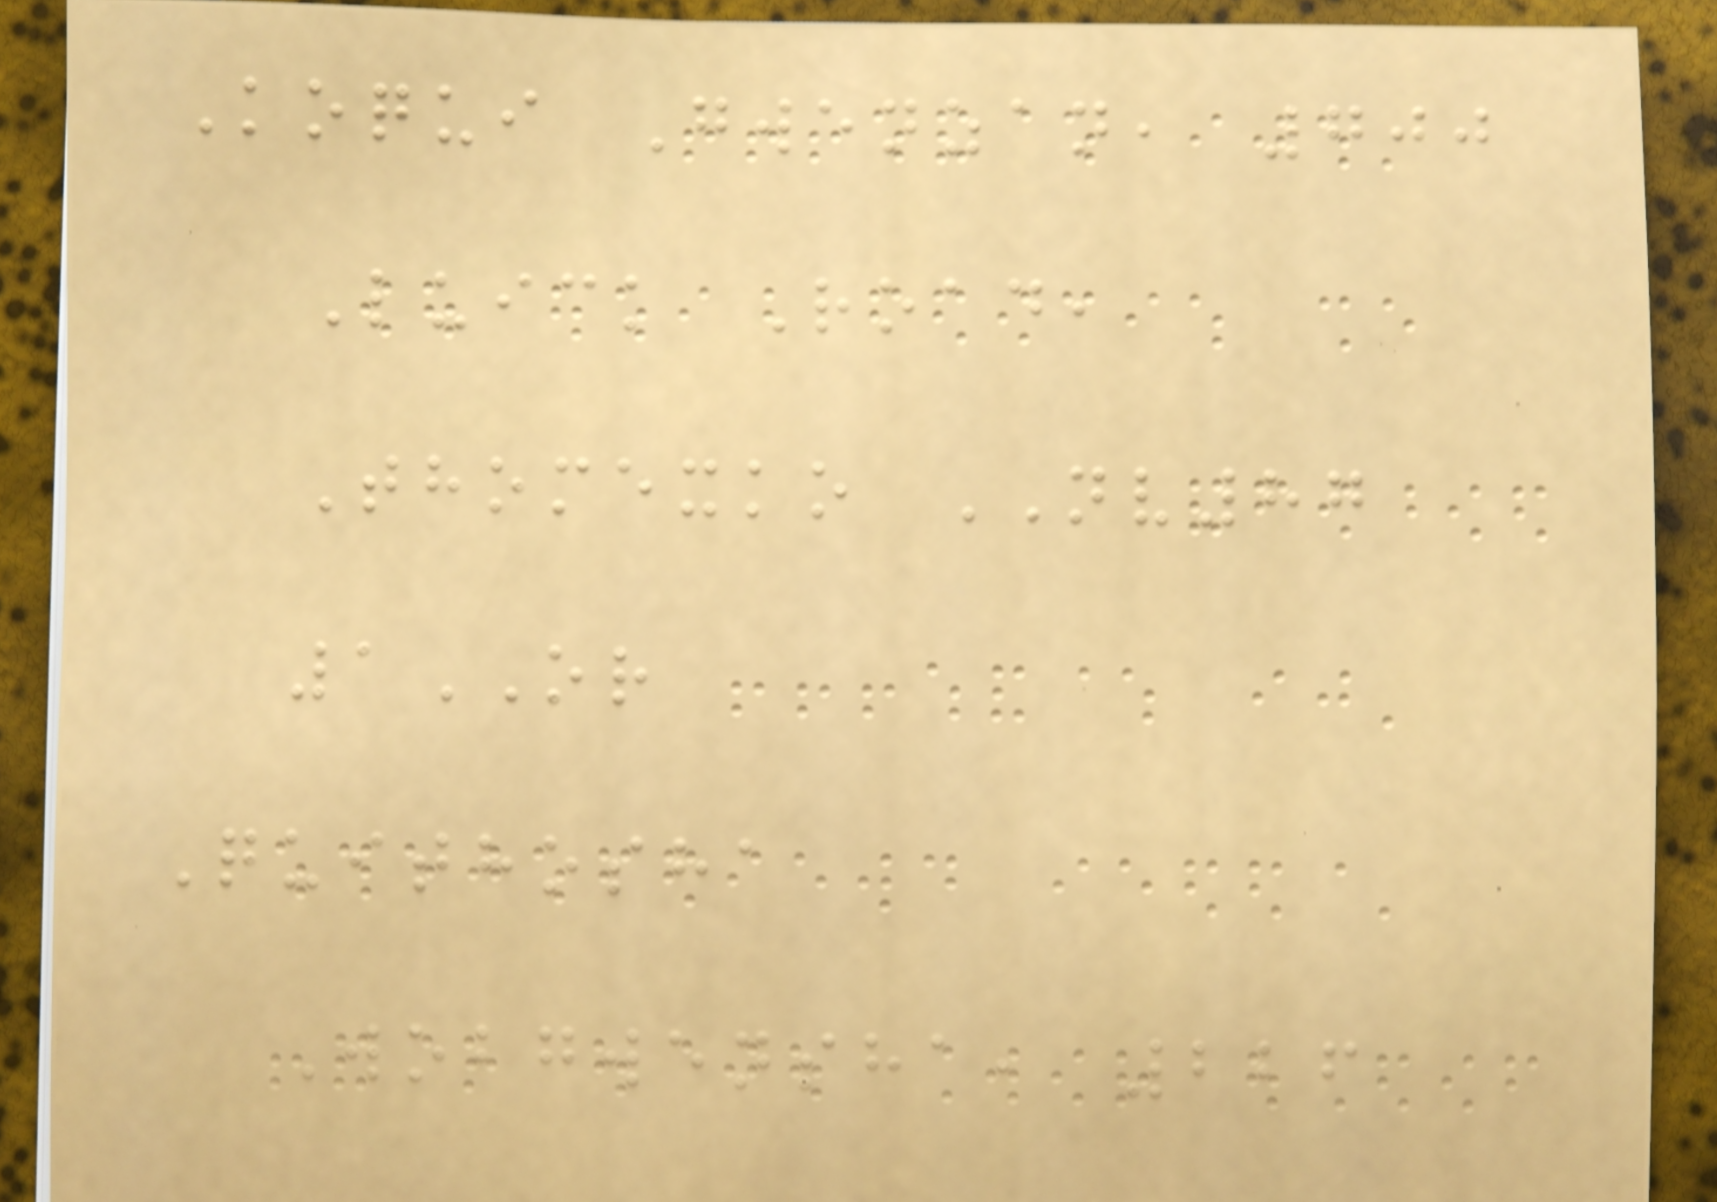Koqui Gwenzan, 700
Luick Road,
Thomexko NV87
1OR
Quithosha
Wobgwensha, 226
